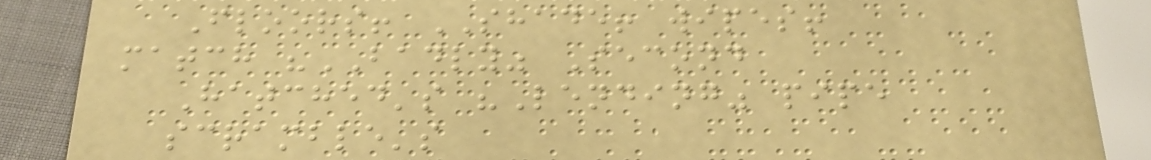Floors! SHADE! wipes!
match "BADLY" Second
Hatched's "Lending" pipe
scramble's
